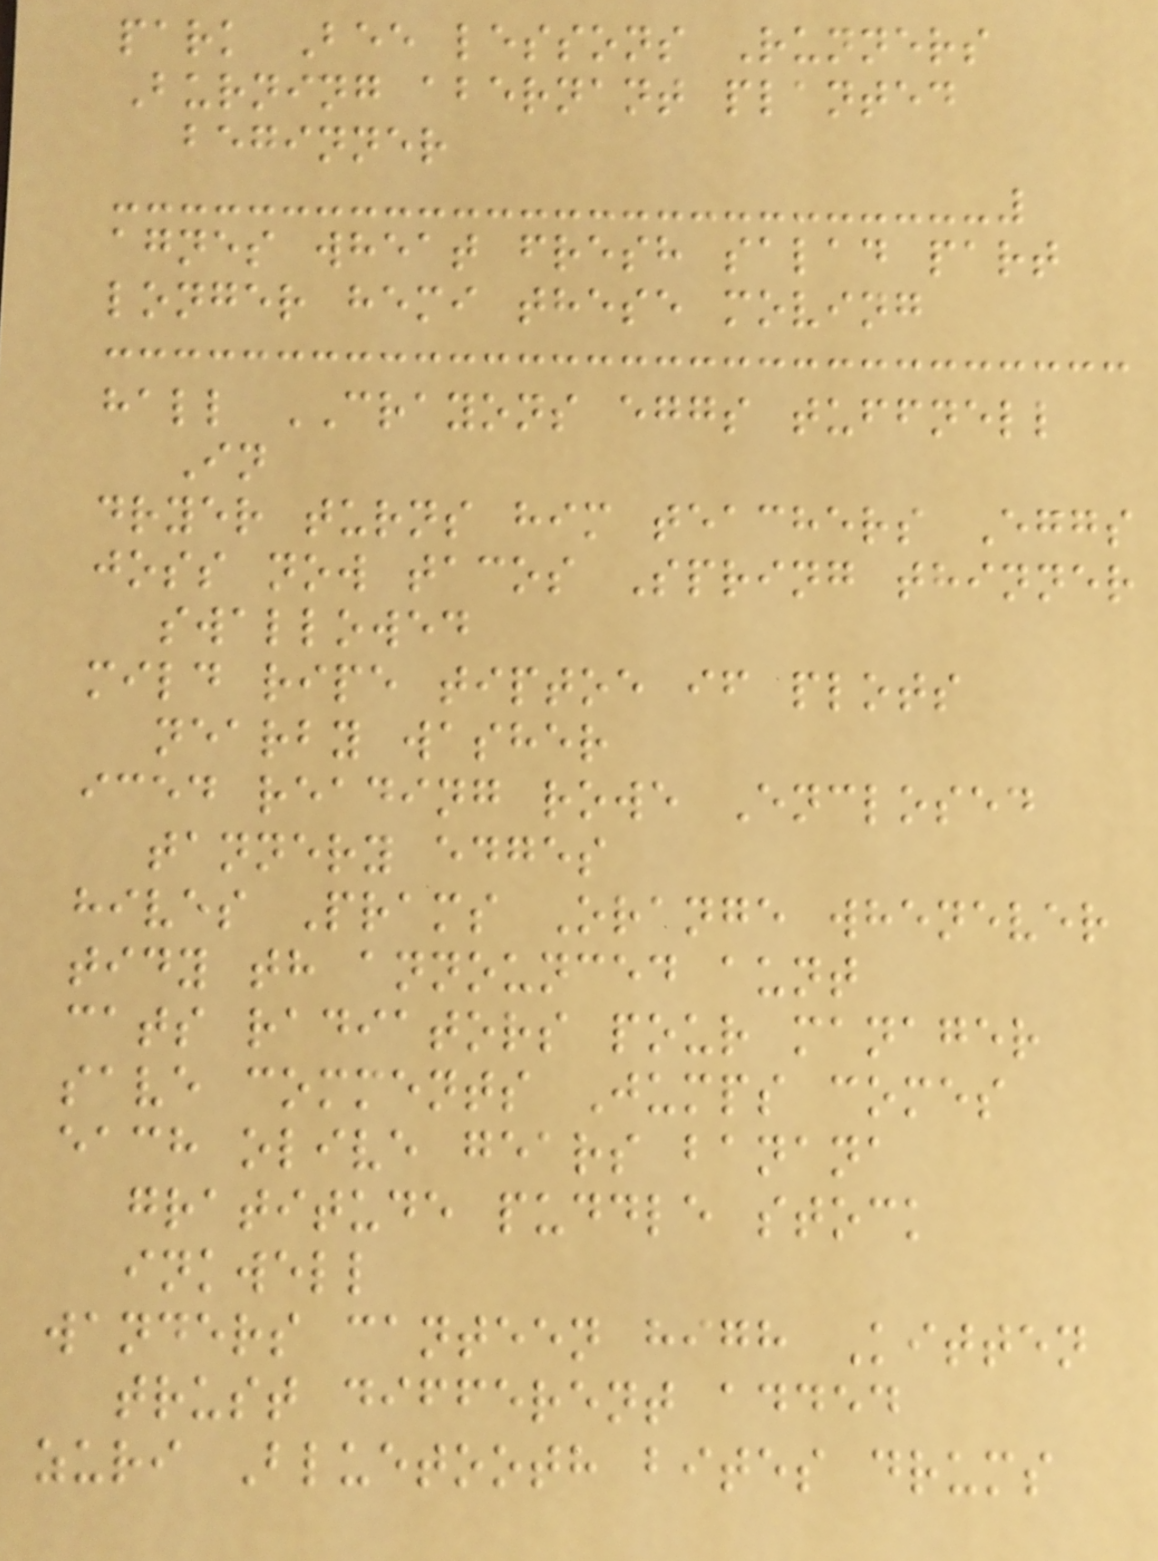park Bee lessons Runners
Burning abernant planted
beginner
agnes wheat fresh salad part
longer hemi these moving
hall CRAYONS eggs tuffnell
In
dryer turns him teachers Eggs
joss now tacos Spring thinner
swallowed
mild ripe tiptoe if plots
nearby washer
iced reading rowe Enclosed
tannery edges
hives Prams Orange whenever
tidy th announced aunt
cats radiators pour manager
save comments Jumps comes
each olive gears banana
gratitude puddle stock
inkwell
wanders canteen high Kitten
trust different added
zuri Bluetooth bites drums
